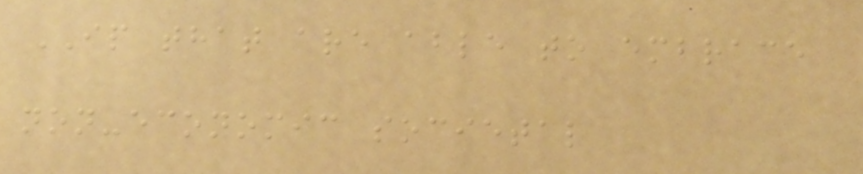IP that are able to embrace
non-economic societal
